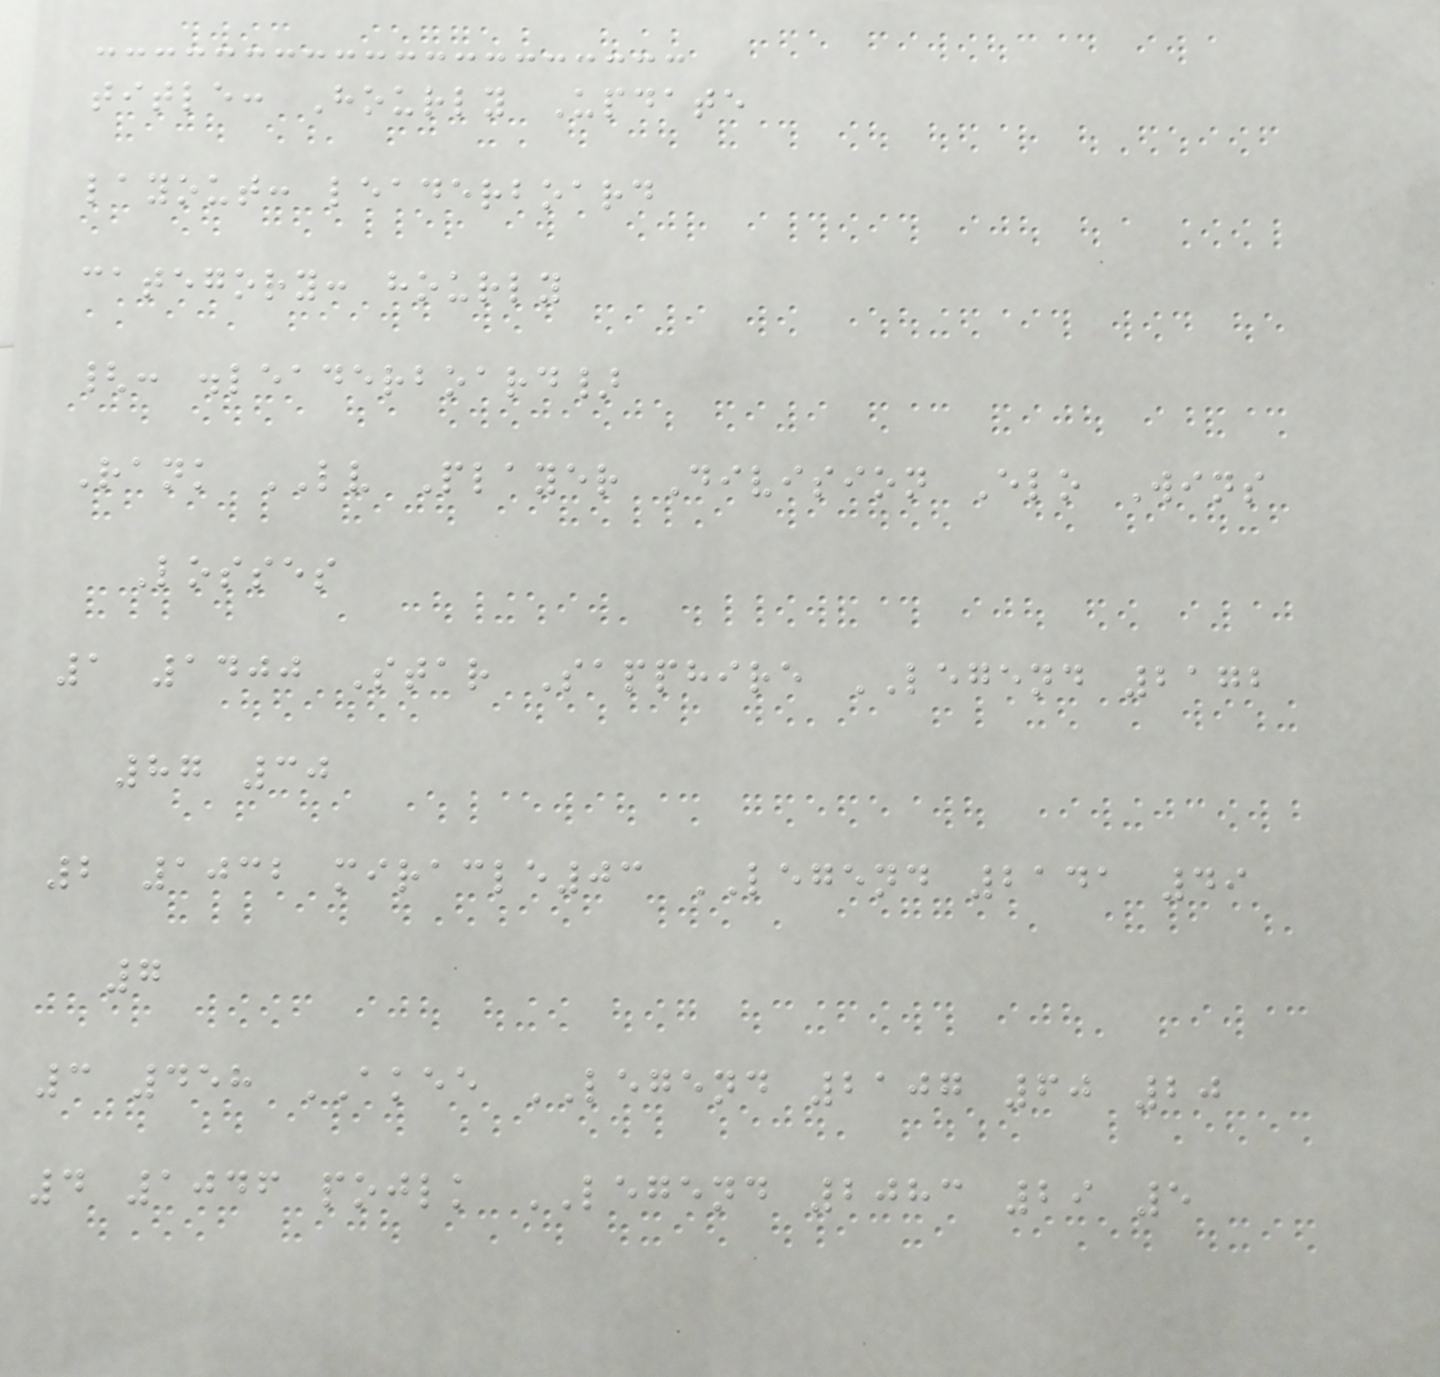title: Hourly Update
layout: leaderboard
category: hourly
{: .leaderboard}
Rank LV Player Division Elo Wins
Losses
1 1400 Star Sapphire LEGEND 2172
87 30
2 1032 miracle03 LEGEND 2141 49
7
3 458 AKEE LEGEND 2107 60 20
4 1046 pojlk LEGEND 2083 29 5
